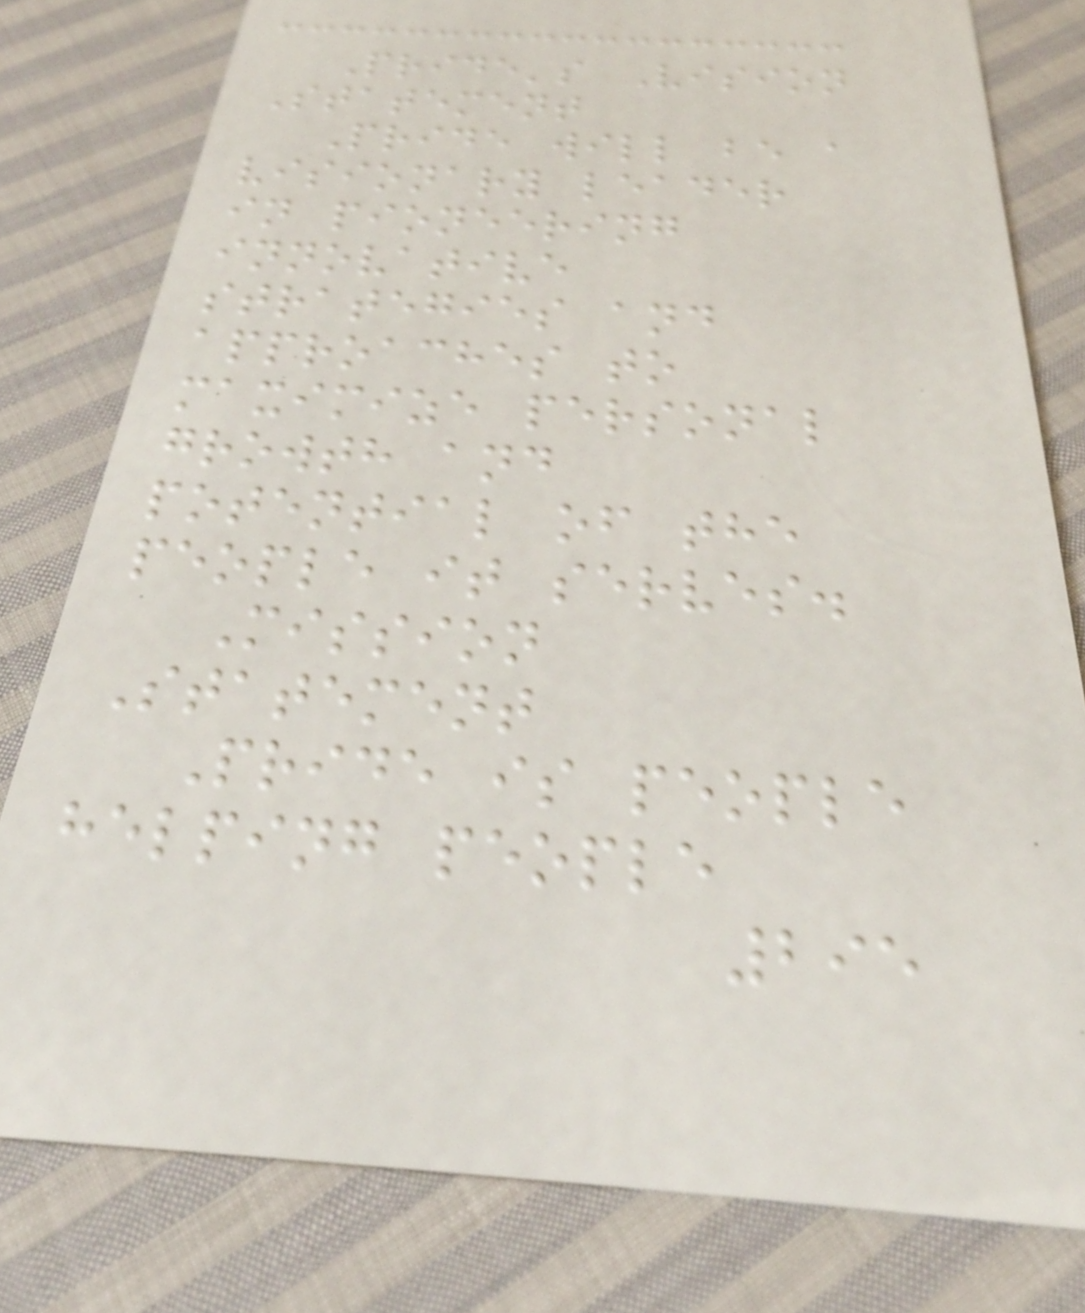Pride's Vision
Statement
Pride will be a
visionary leader
in pioneering
innovative
strategies and
approaches to
maximize personal
growth and
potential of the
people it serves.
Mission
Statement
Pride is people
helping people
295
